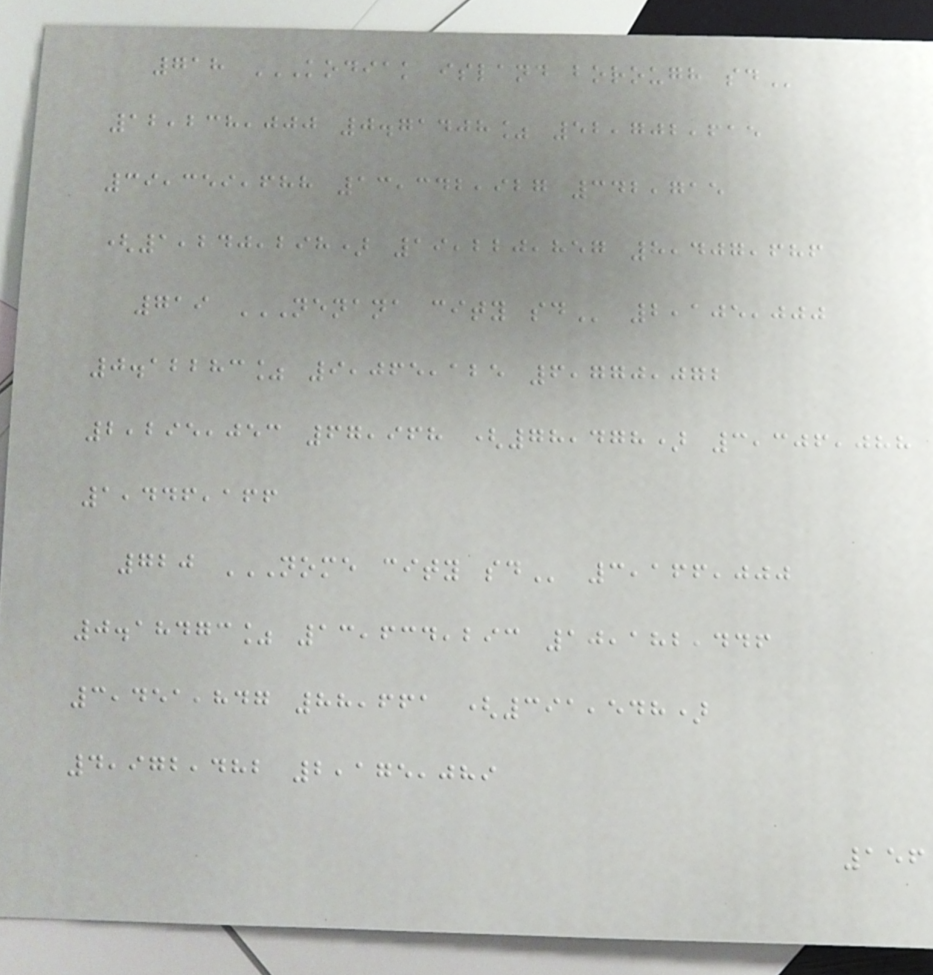718 KODIAK ISLAND BOROUGH SD
12,238,000 0.71408% 52,702,615
39,359,688 13,342,927 342,715
(1,240,298) 19,220,857 8,407,686
719 NENANA CITY SD 2,105,000
0.12283% 9,065,125 6,770,072
2,295,053 67,968 (78,478) 3,306,088
1,446,166
720 NOME CITY SD 3,166,000
0.18473% 13,634,293 10,182,446
3,451,847 88,661 (391,548)
4,972,482 2,175,089
156
